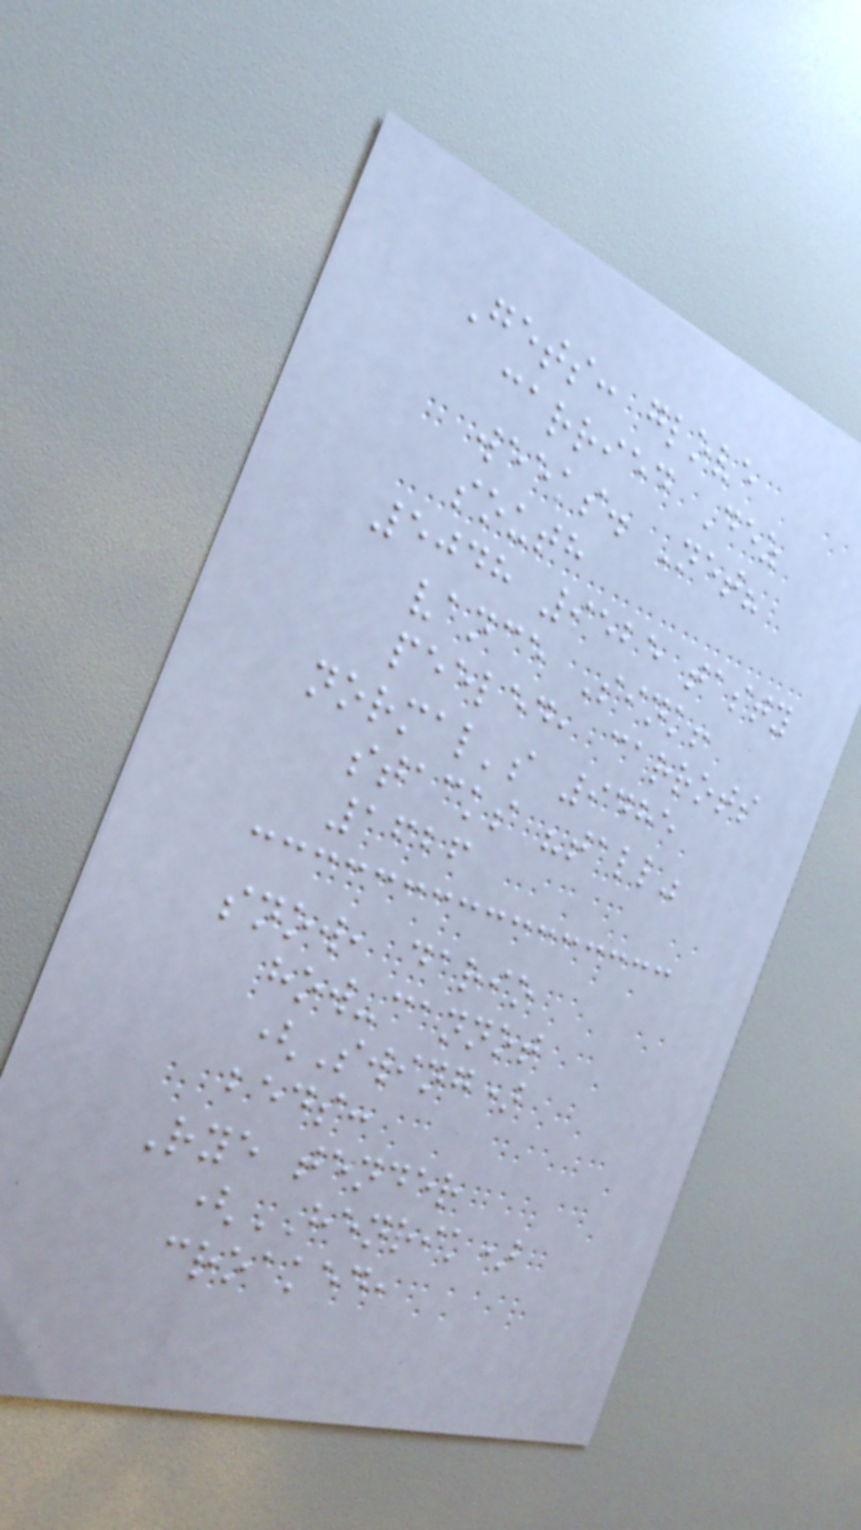Gets: glove
carried Dez
weeks. Net?
south
5048 9525 tasty
vance Sink!
peeled, carrots
normal's 9485
stacks "tall"
1626
snow, dario
how-cannot
(Swing)
beds:
Rye tender
(HENRIK)
croaked,
